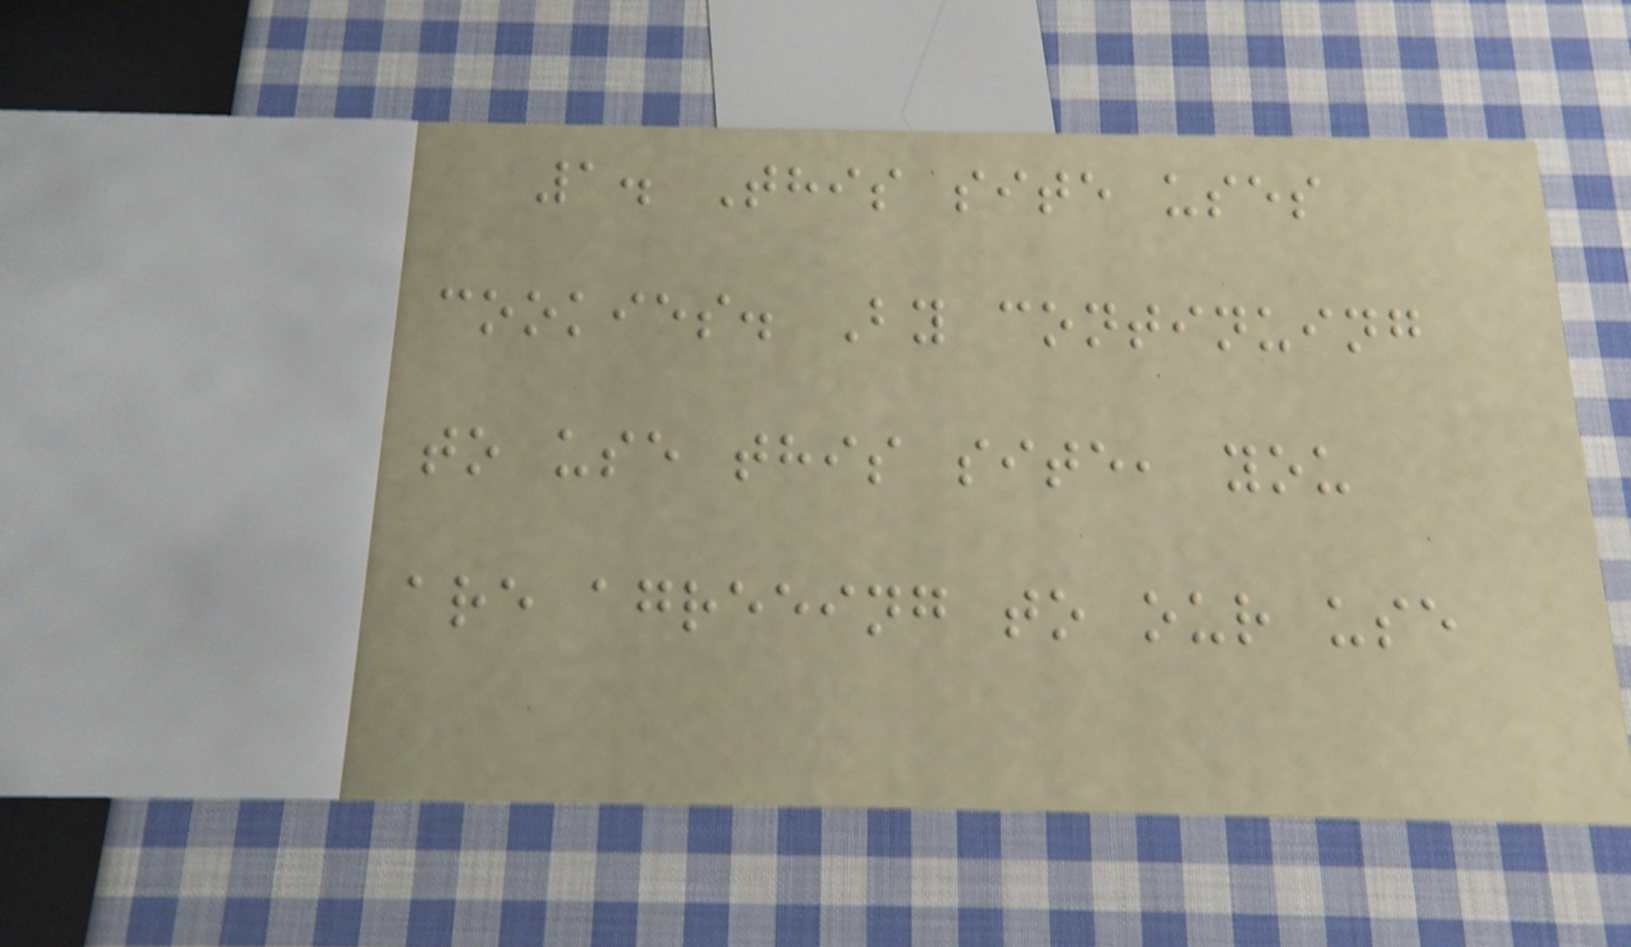1. This site uses
cookies. By continuing
to use this site, you
are agreeing to our use
